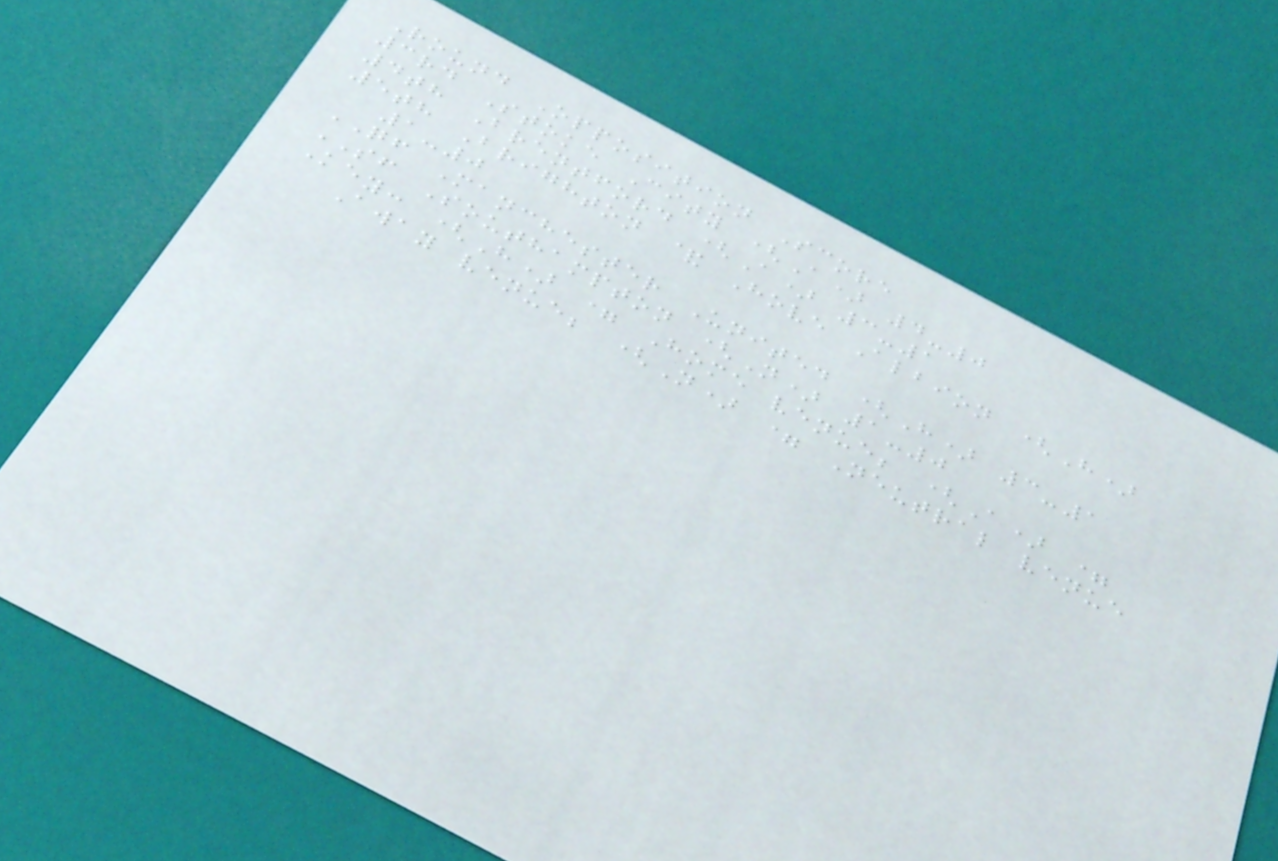Round Opposition Score
3rd Stoke City (A) 4-0
4th Brentford (A) 3-1
5th Brighton & Hove Albion (H)
1-0
QF Manchester United (H) 3-1
SF Southampton (N) 1-0
Key: (H) = Home venue; (A) =
Away venue; (N) = Neutral venue
